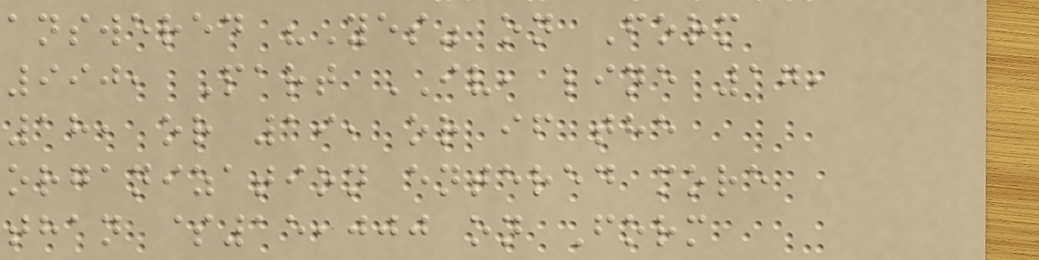answered "Yes" on Form
990, Part IV, line 17,
18, or 19, or if the
organization entered more
than $15,000 on Form
